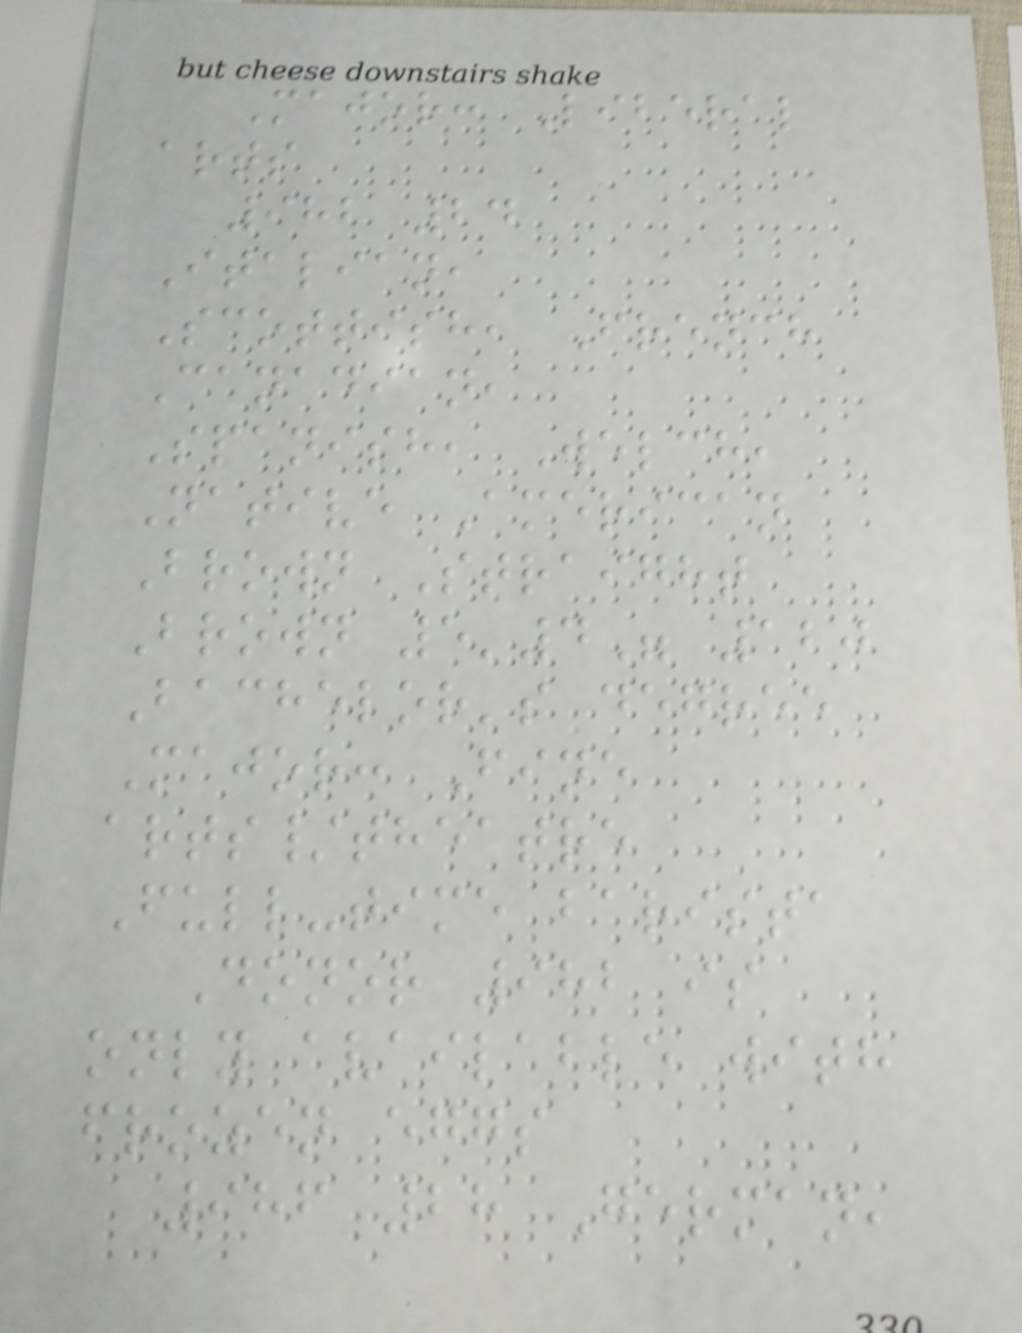Major: Liberal
arts
982 24
Italian,
Scottish, French
Canadian,
Spanish, Welch,
Native American
Brown Straight
Brown 5'4" 120
Bachelor's degree
Major: Fine
arts/theatre
Full-time barista
Donor 982 is
only available with
frozen eggs
986 28 German,
